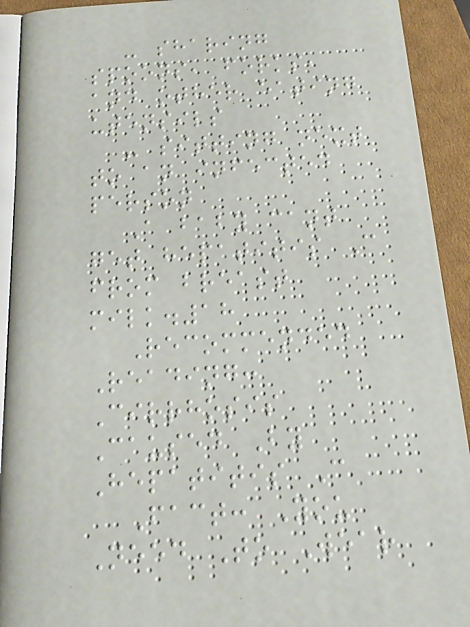- sharing
spoons, forks,
and other eating
utensils
- sitting next
to an infected
person
A baby cant
get hepatitis C
from breast
milk.18
Recommended
Reading:
Cirrhosis
Caused By
Hepatitis C
Fact: You
Need To Wear
